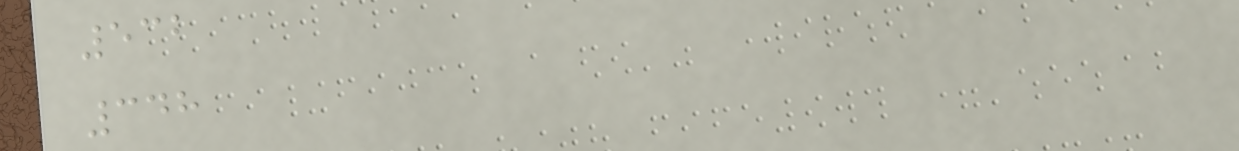532
348
